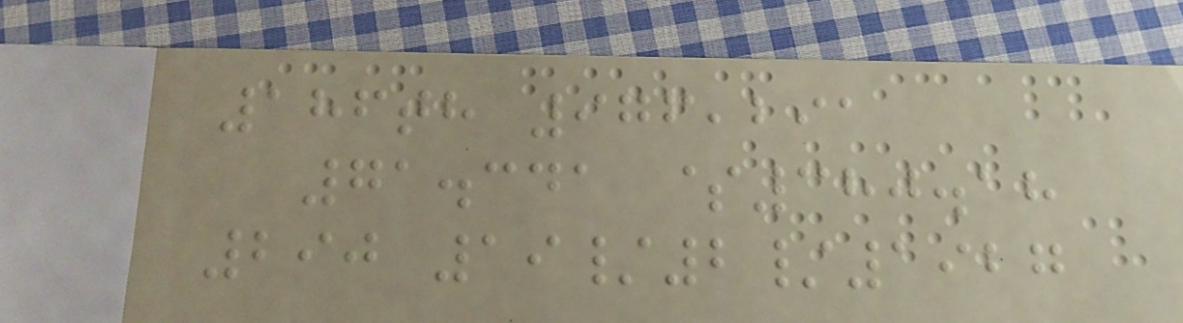186th 976,291
71.341 $380.18
290 19/2/1927
